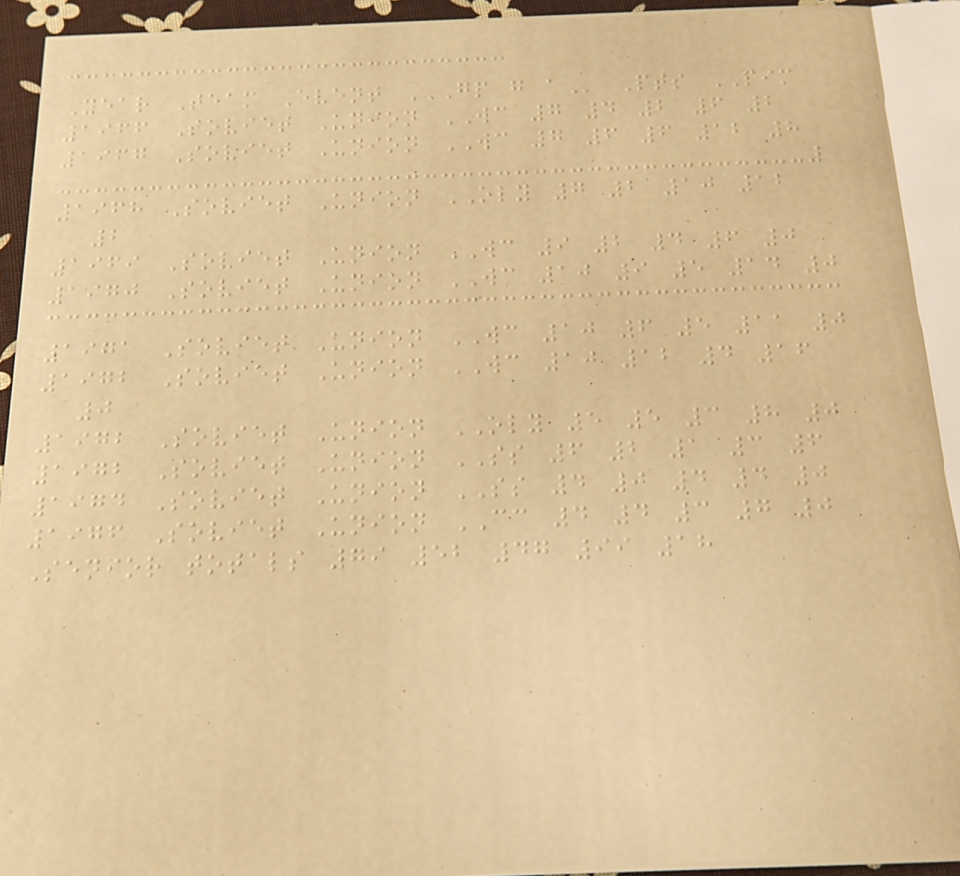Year Team Event GP G A Pts PIM
1966 Soviet Union WC 7 4 2 6 2
1967 Soviet Union WC 7 6 6 12 8
1968 Soviet Union OLY 7 2 10 12
2
1969 Soviet Union WC 9 2 4 6 0
1970 Soviet Union WC 10 9 5 14 0
1971 Soviet Union WC 10 6 5 11 0
1972 Soviet Union WC 10 12 4 16
0
1972 Soviet Union OLY 5 5 3 8 0
1972 Soviet Union SS 6 2 1 3 6
1974 Soviet Union SS 4 0 4 4 0
1976 Soviet Union CC 4 4 3 7 0
Senior totals 79 52 47 99 18
